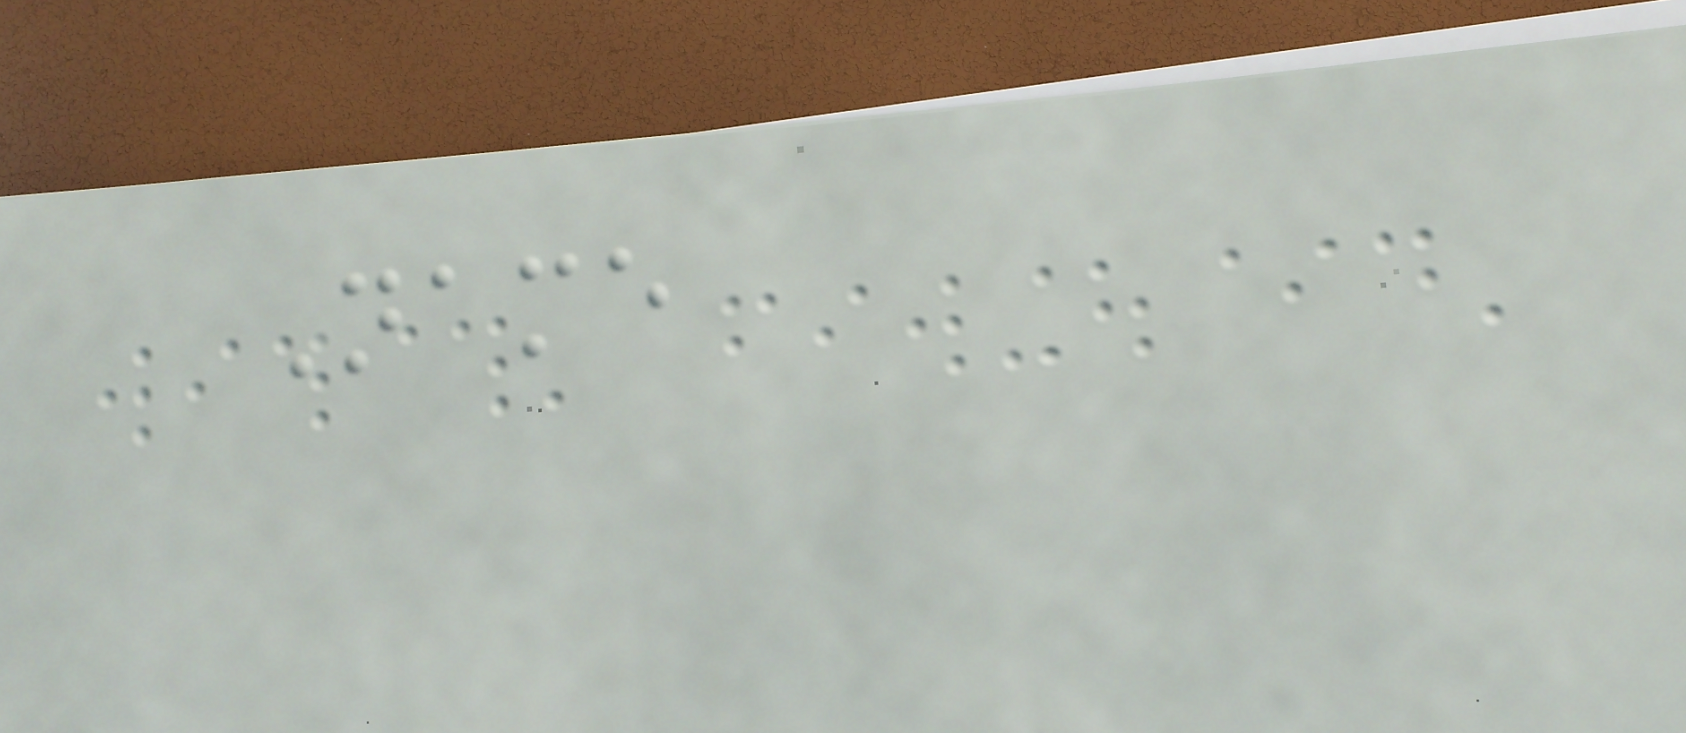Name
